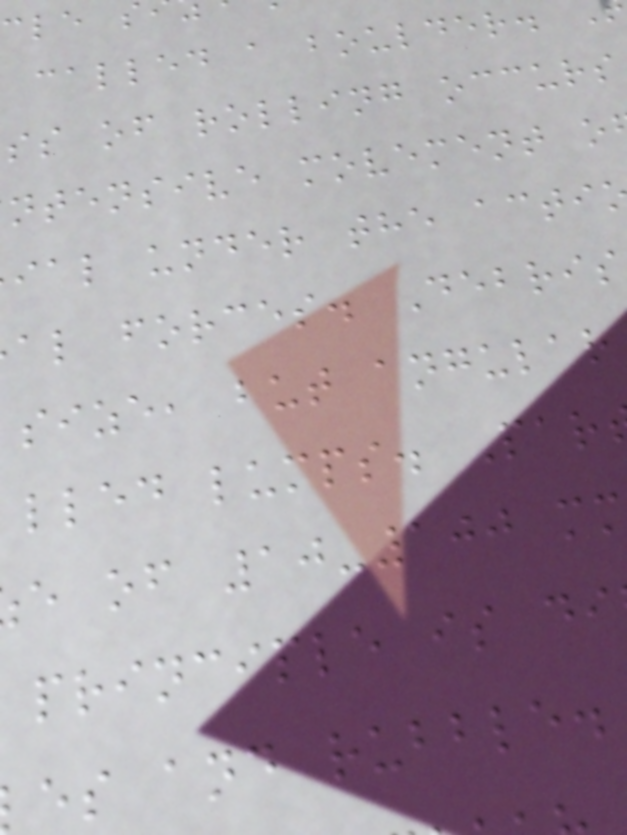called a boulder.
ss of rolling occurs
ntensive movement o
ial under the acti
al forces. Debris
size, but angular
lled lumps. Par
e of 10-100 m
principle is di
es and rubble.
